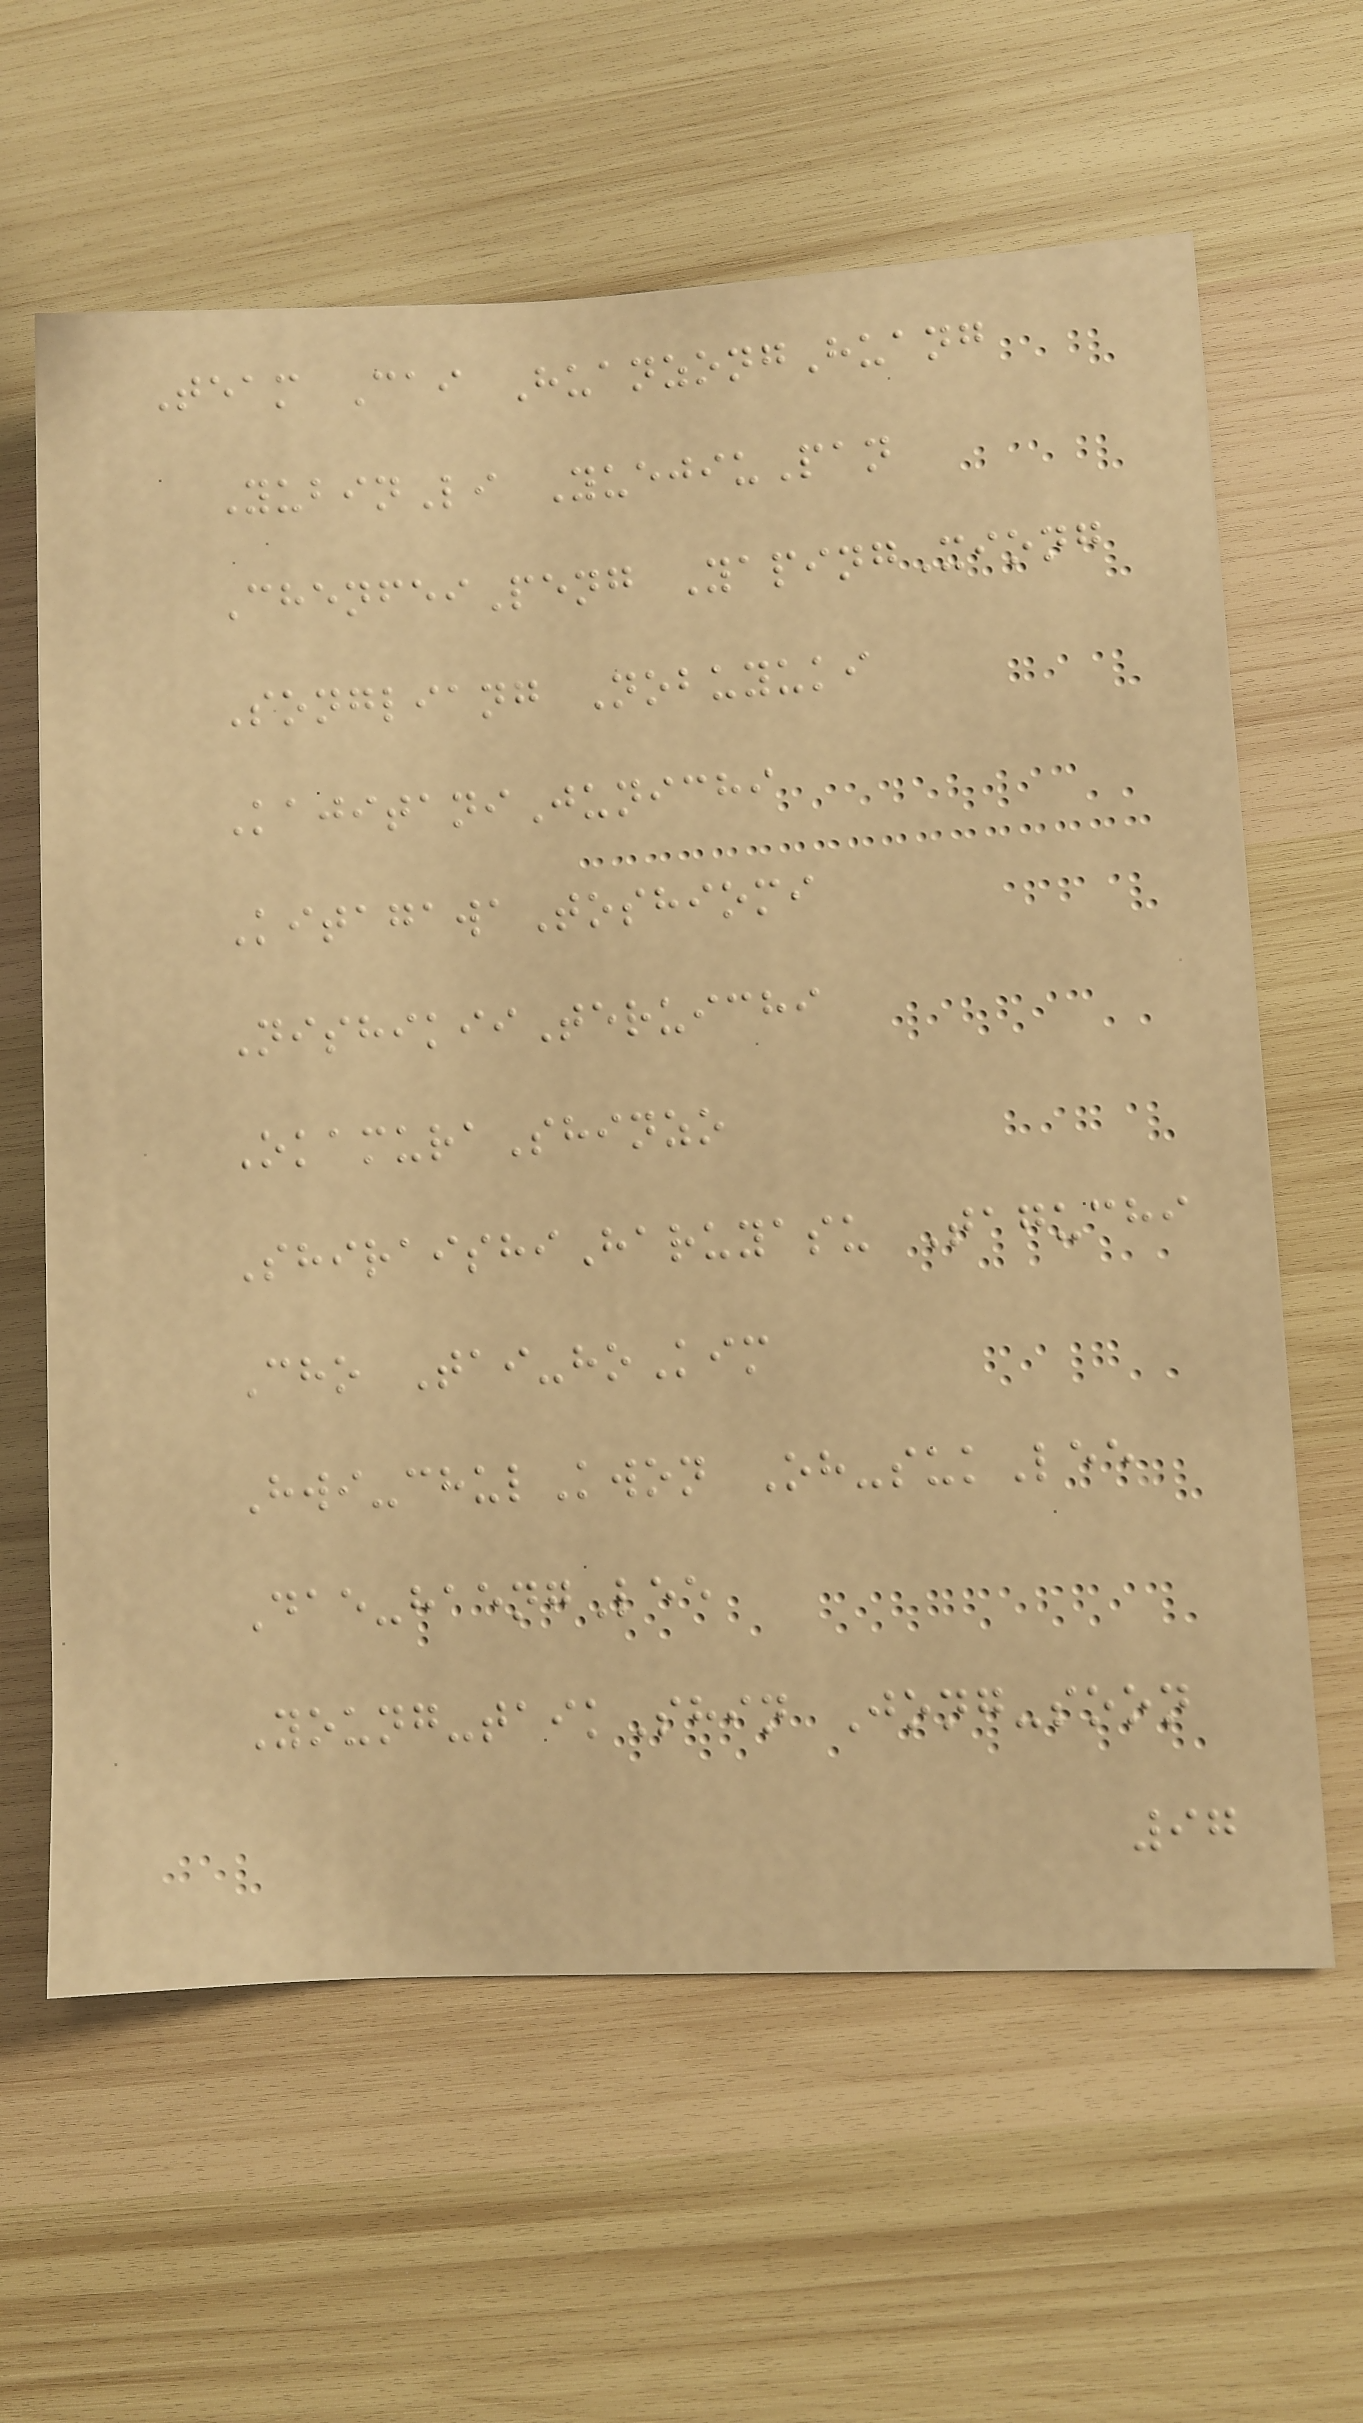Team Cai HuanzongHuang
YubinLi YuejiuPan
ChenfeiPeng YapingXiong
Songliang Nobuyuki
KajitaniJunichi
KitagawaToshiomi
NishikiiTeruichi
OkamuraShinzo
ShiraishiHaruyasu Taguchi
Cho Tai-hoKim
Hwi-chulKwon Oh-sukLee
Dae-haengLee
Young-taikShin Jong-soon
97
